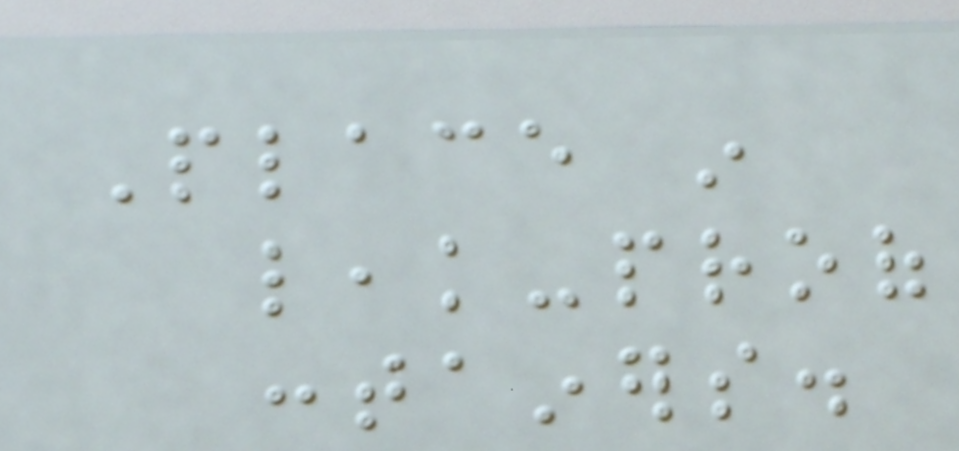Place in
leak-proof
containers.
